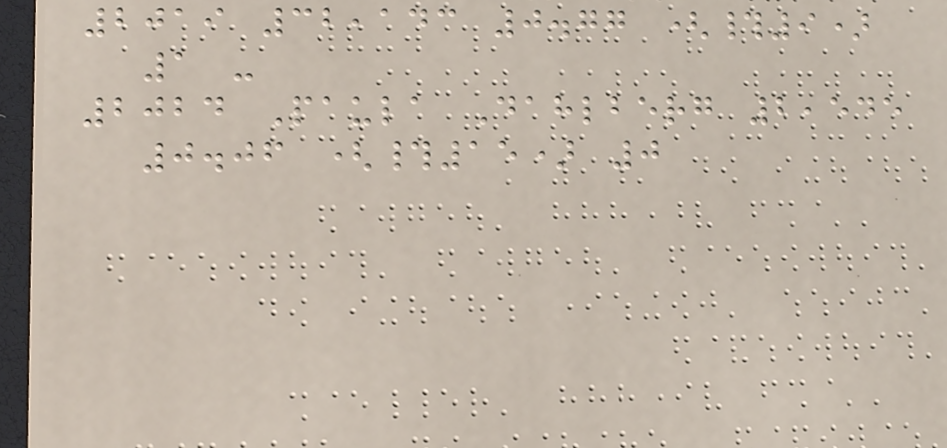2019 32,143 0.77 (#9)
1 -
2024 Paula Dahlberg 2,545
0.06 (#15) 0
